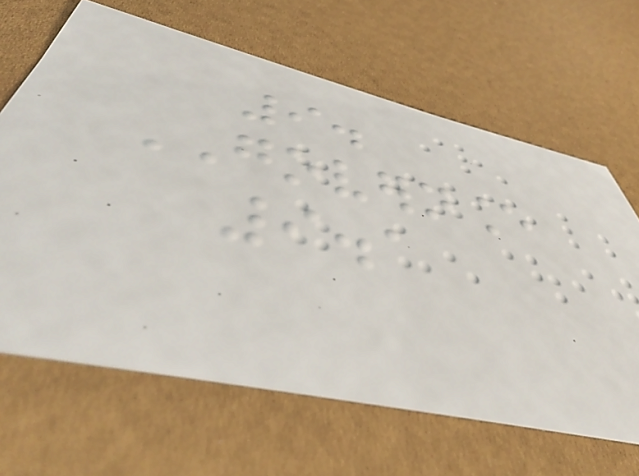9.
GOVERNANCE
9.1
